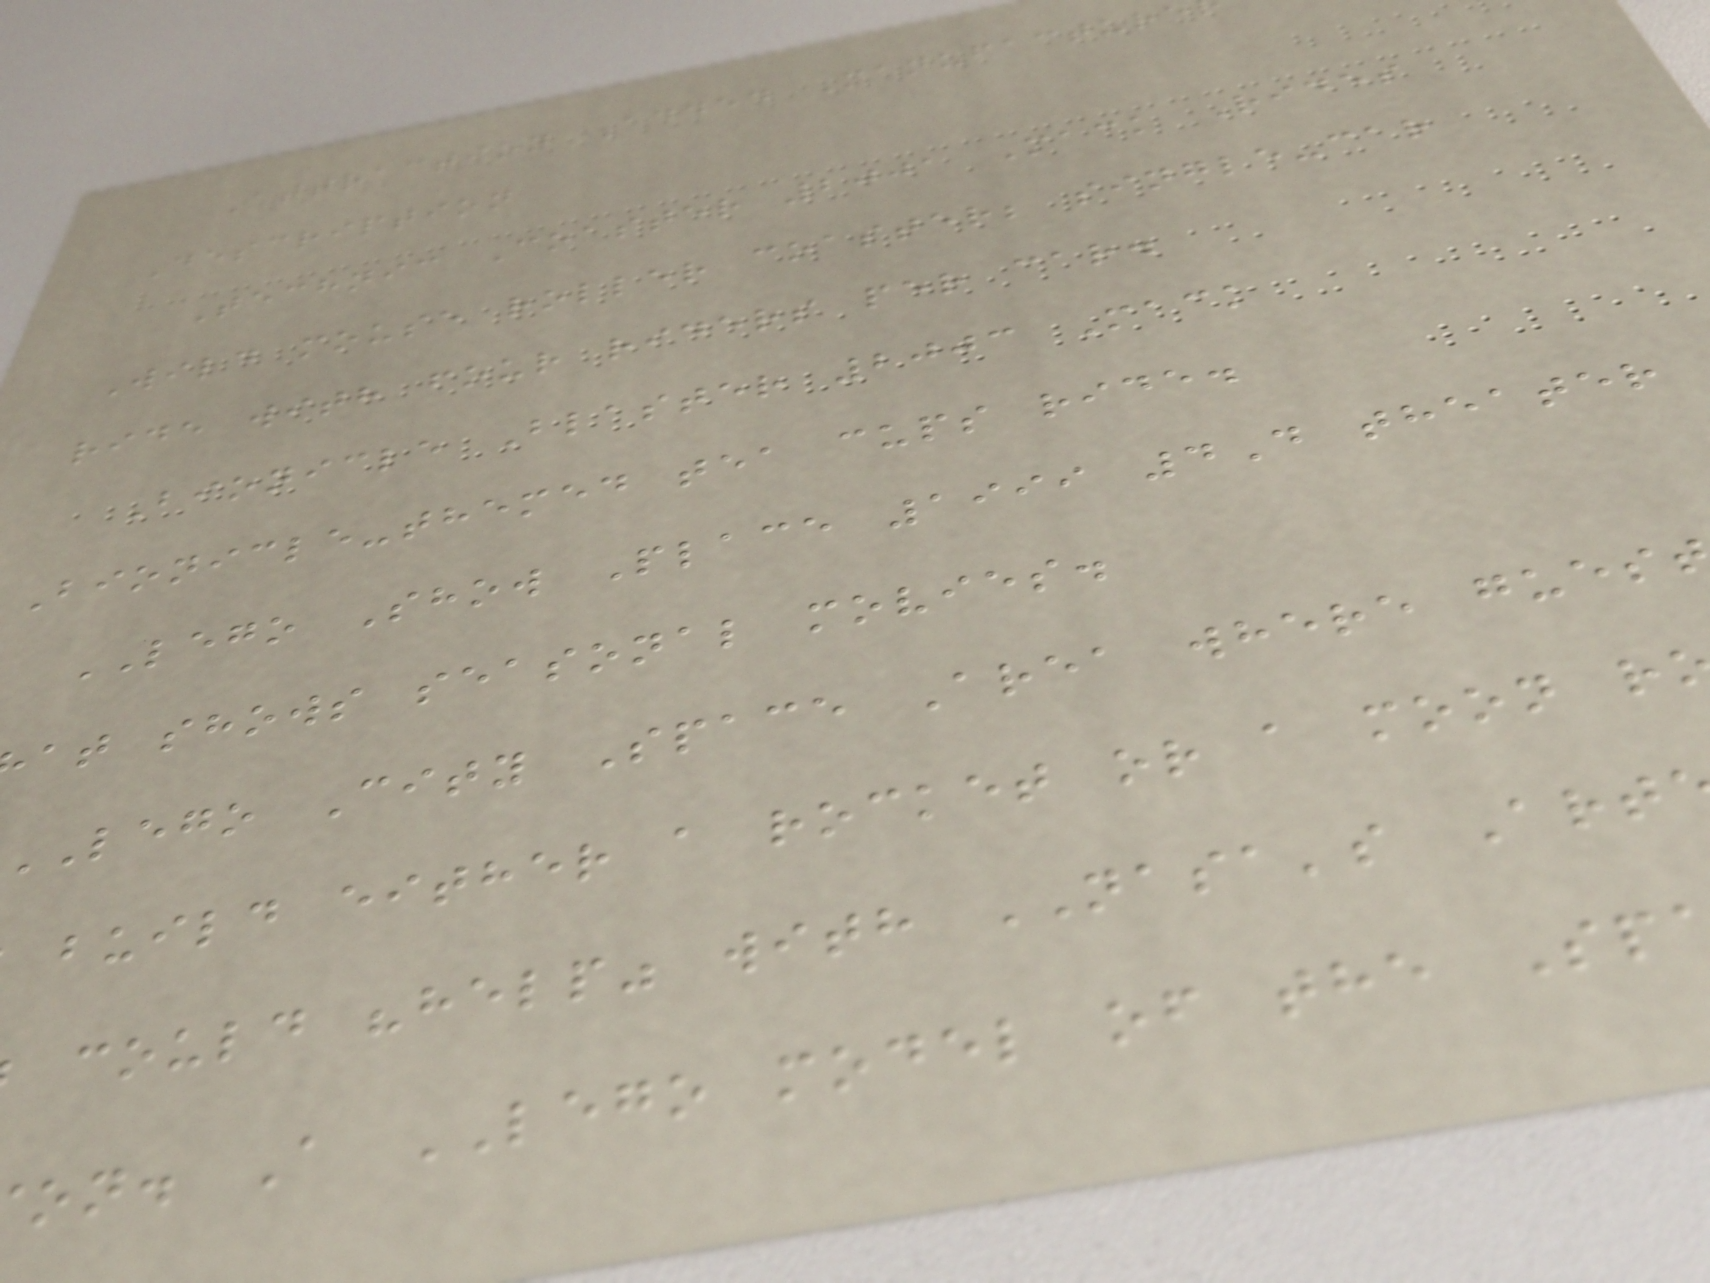Attraction Added Manufacture
Description
Technic Coaster 2001 Mack Rides
Wild mouse roller coaster; single-car
ride with four riders per car.
Bionicle Blaster 2003 Mack
Bionicle-themed tea cups ride.
LEGO Show Place 1999 4D theater
at shows seasonal movies.
lego City Space Area where gues
build either a rocket or a moon r
could "help" with NASA's Art
on. A LEGO model of the Sp
